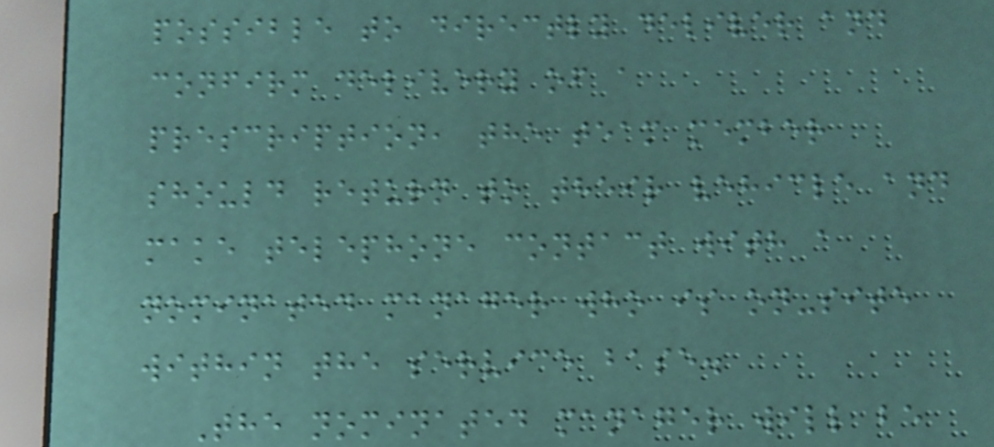possible to directly deliver and
confirm delivery of a
prescription, the team member
should return to their vehicle and
make telephone contact with a
nominated manager who is on-site
within the service base.
The nominated manager will be
